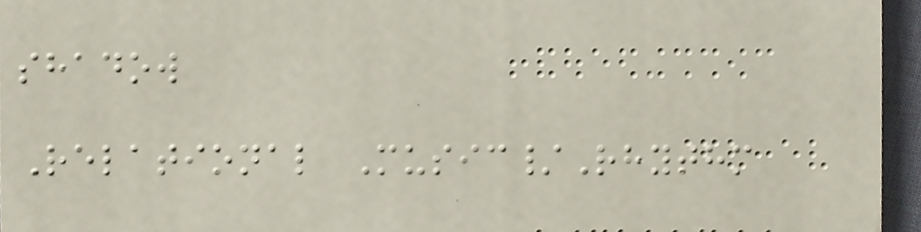shadow
Relational Music/Rhythm
